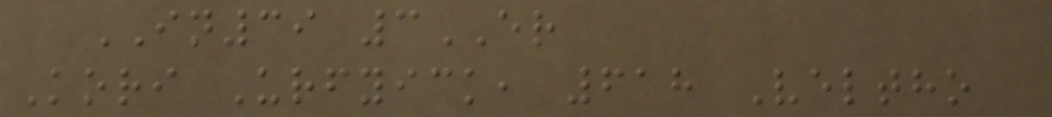IN39 3ER
Kori Urfyick, 618 Veltho
